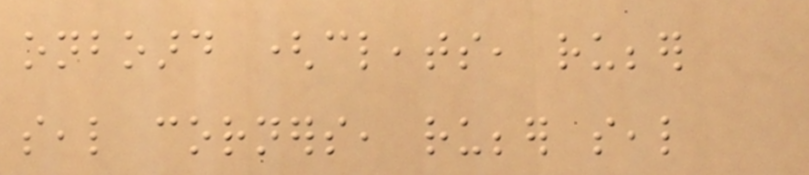onboard (cleats, rubber
seal corners, rubber seal
